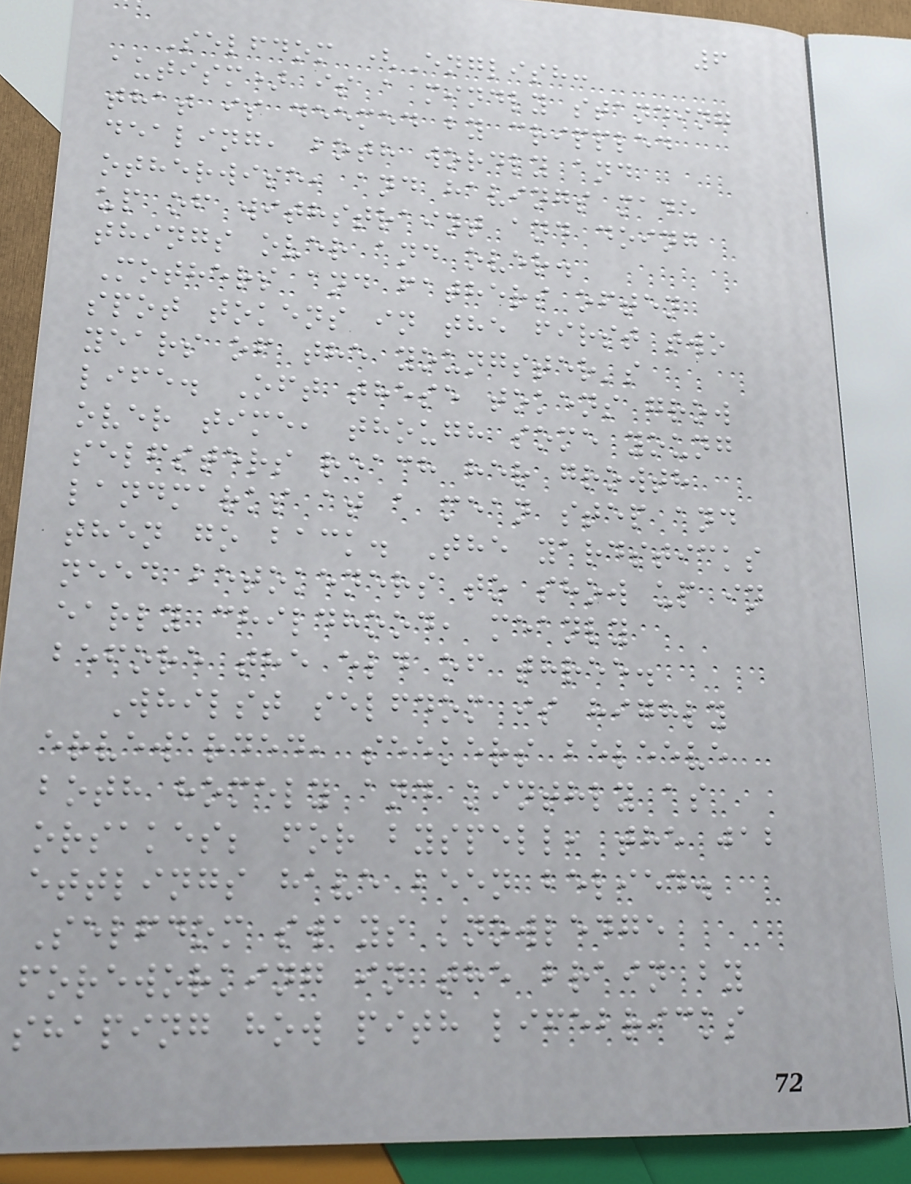6
Selfdom (English:
autism) is a mindly standing
that is deemed by crippled
dealing, both wordly and
otherwise, and havings made
up of withstraint and doing
things over and over.
Mothers and fathers often
spot tokens in the first two
years of the youngster's
life. Oft these tokens grow
over time, though some young
selfsters reach her growth
landmarks at a mean step and
then go back. The yardsticks
need betokeners to show up in
early childhood, meanly
before the eld of three.
Whilst selfdom is highly
ervewarded, seekers beleeve
both homely and kinthly as
orsakes; for byspell, the jab
ettlings have been belied.
Selfdom sways knowledge
foreworking in the brain by
shaping how pith lifebricks
